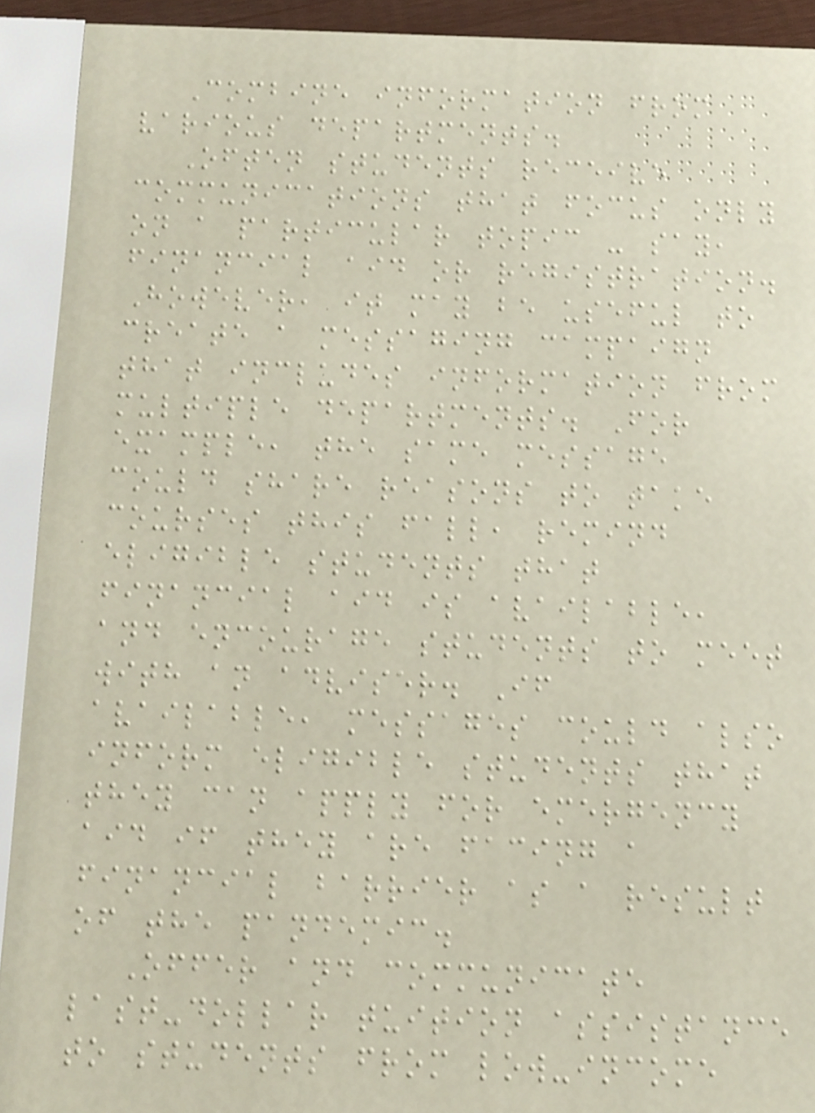Combine information from
various departments.
Often students receive
communications that focus only
on a particular topic - say,
financial aid or registration.
However, it may be useful to
create a messaging campaign
that includes information from
multiple departments. For
example, the same message
could share reasons to take
courses this fall, remind
eligible students that
financial aid is available,
and encourage students to meet
with an adviser. If
available, messages could also
inform eligible students that
they can apply for emergency
aid if they are facing a
financial barrier as a result
of the pandemic.
Offer and communicate
last-dollar tuition assistance
to students from low-income
